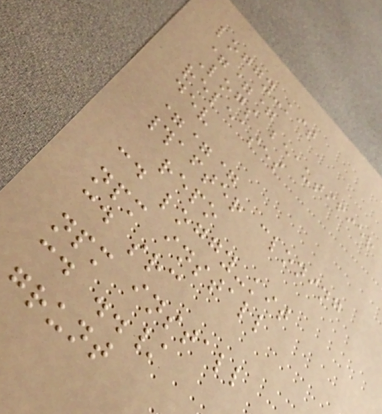loggy-kit
===
Logs beautifier
releases
dev
===
#after cloning
repo
cd loggy-kit
npm install
cd src
npm install
cd ../
grunt
